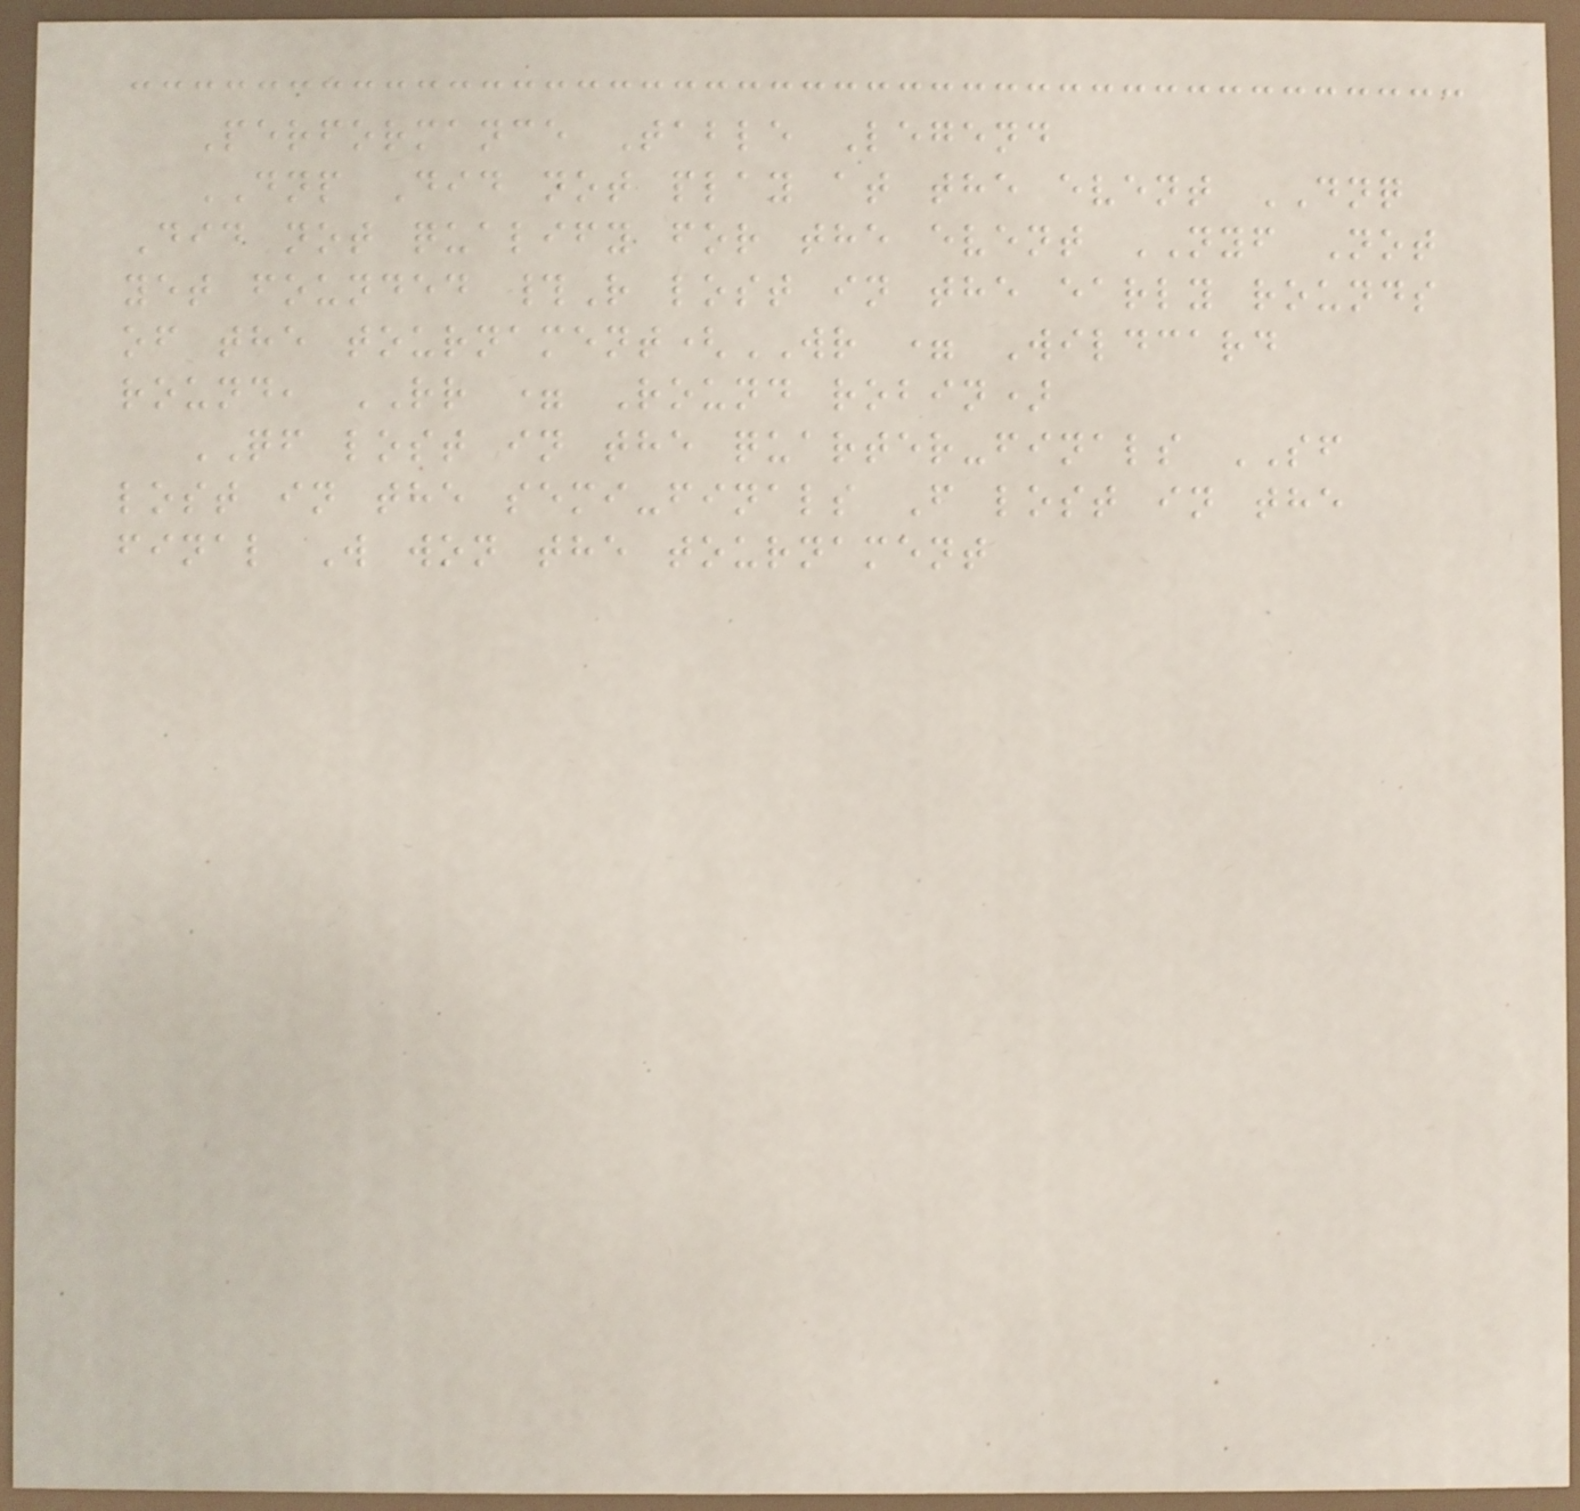Performance Table Legend
DNP Did not play at the event DNQ
Did not qualify for the event NYF Not
yet founded #R lost in the early rounds
of the tournament(WR = Wildcard
round, RR = Round robin)
QF lost in the quarter-finals SF
lost in the semi-finals F lost in the
final W won the tournament
